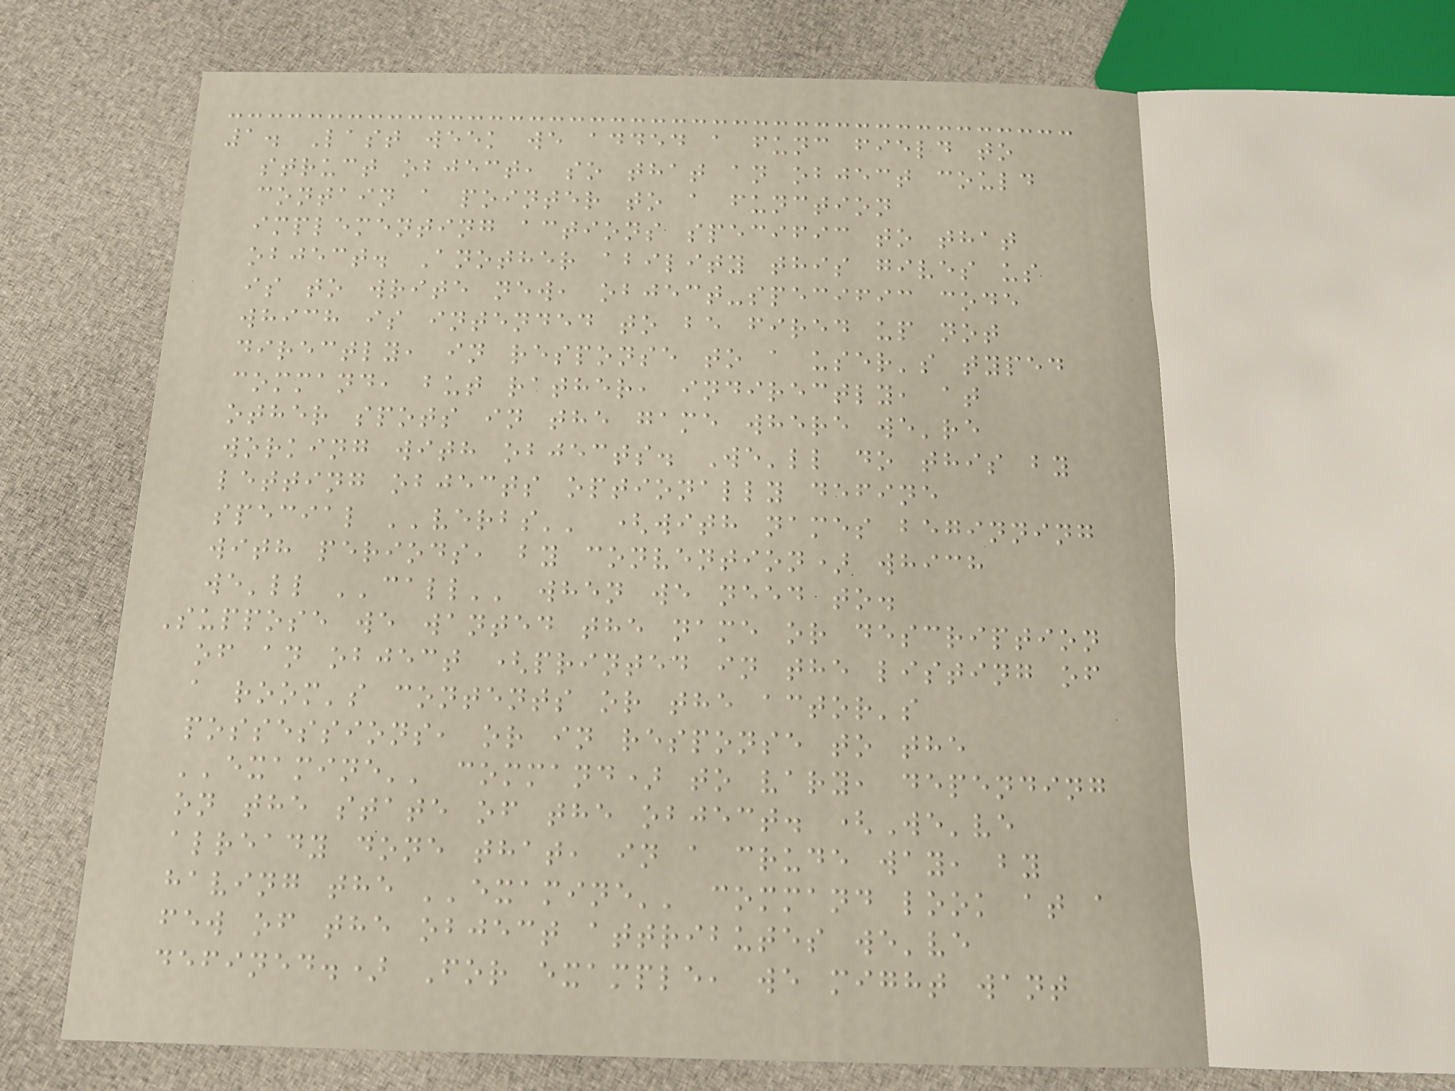1. Last week we added a func field to
struct object, so that an object could
contain a pointer to a function
implementing actions specific to that
object. Another ability this gives us
is to write new, object-specific code
which is intended to be fired up not
directly, in response to a user's typed
command, but rather, indirectly, at
other spots in the game where we're
working with objects. We'll do this by
letting objects optionally define
special ''verbs'' (with names beginning
with periods, by convention) which
we'll ''call'' when we need to.
Suppose we wanted the name or description
of an object (printed in the listing of
a room's contents or the actor's
possessions, or in response to the
''examine'' command) to vary, depending
on the state of the object. (We've
already done that, in a crude way, by
having the ''examine'' command look at a
few of the object attributes we've
defined.) For example, we might want
